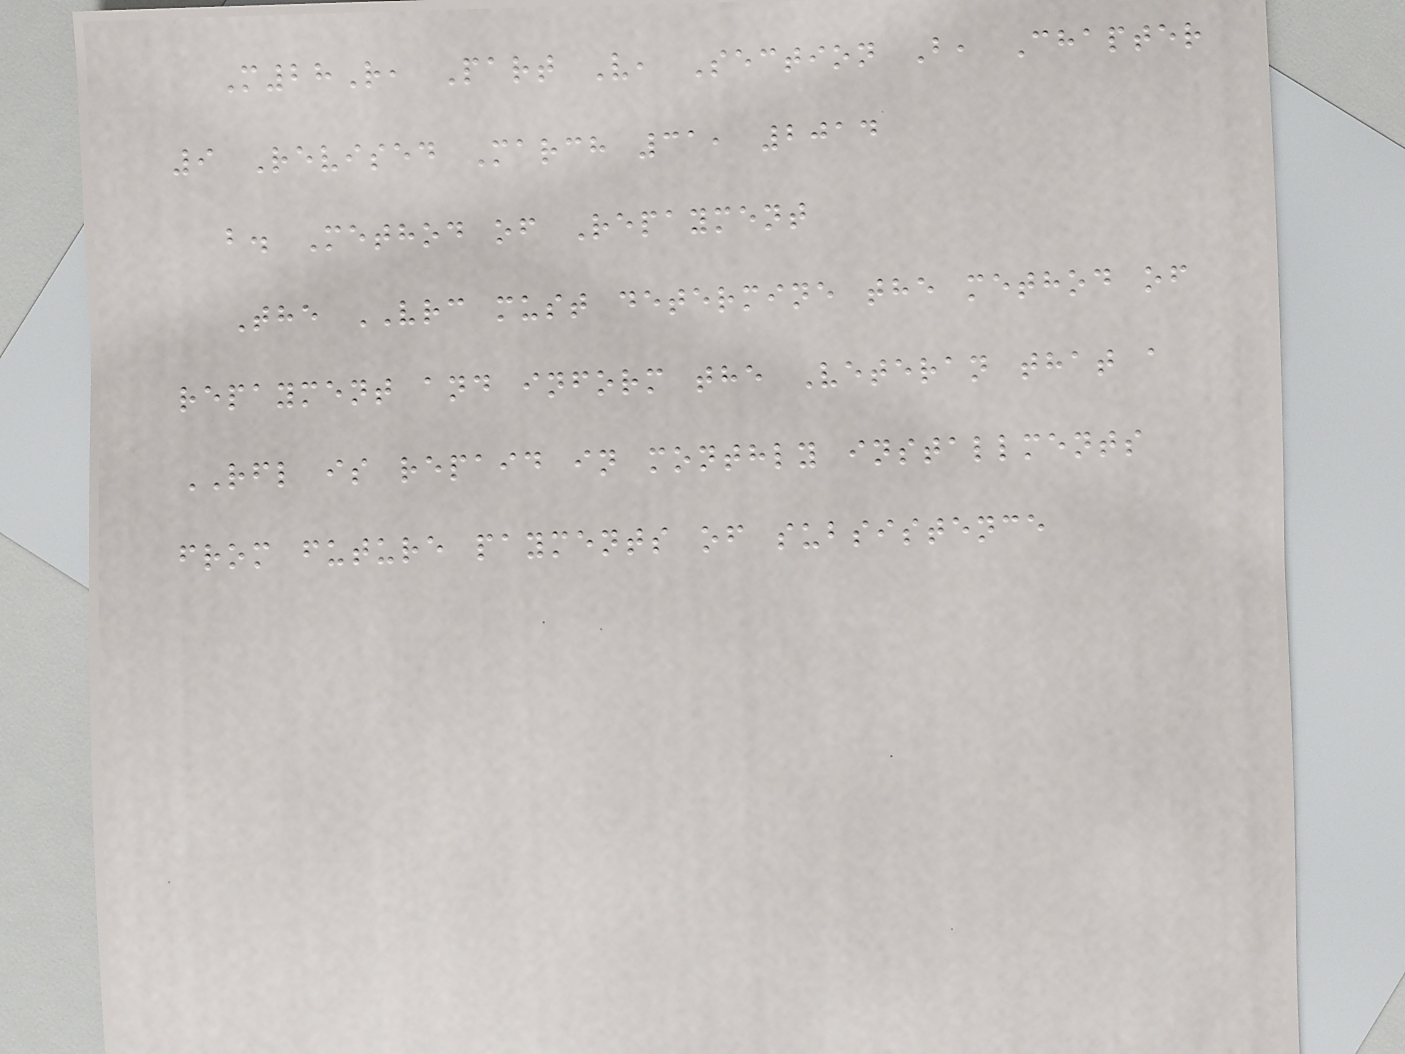M28R, Part V, Section B, Chapter
9 Revised March 31, 2014
b. Method of Repayment
The VRC must determine the method of
repayment and inform the Veteran that a
RFL is repaid in monthly installments
from future payments of subsistence
